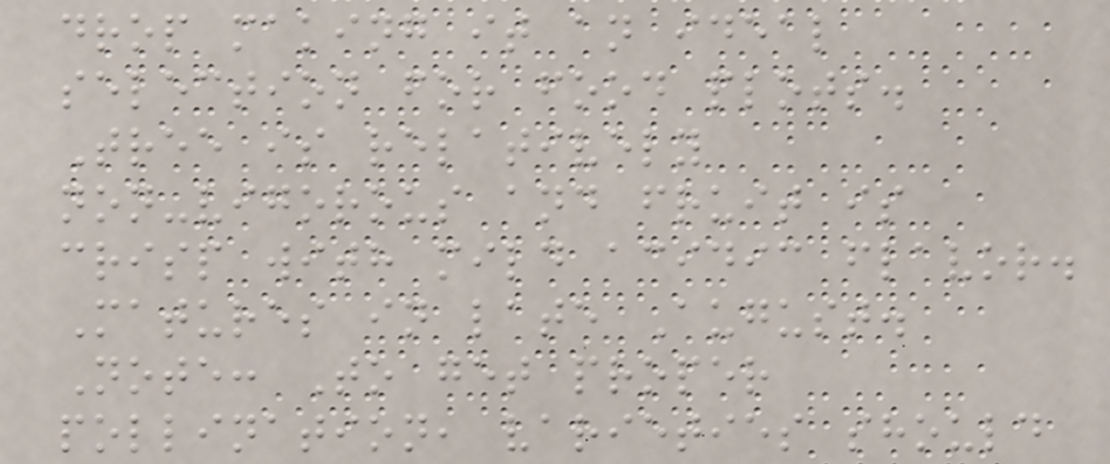drop making it an ideal
selection for food plots.
Tree is relatively
non-vigorous and fruit is
crisp with mild acidic flavor.
Matures in late August.
Note: To get proper
pollination, varieties should
